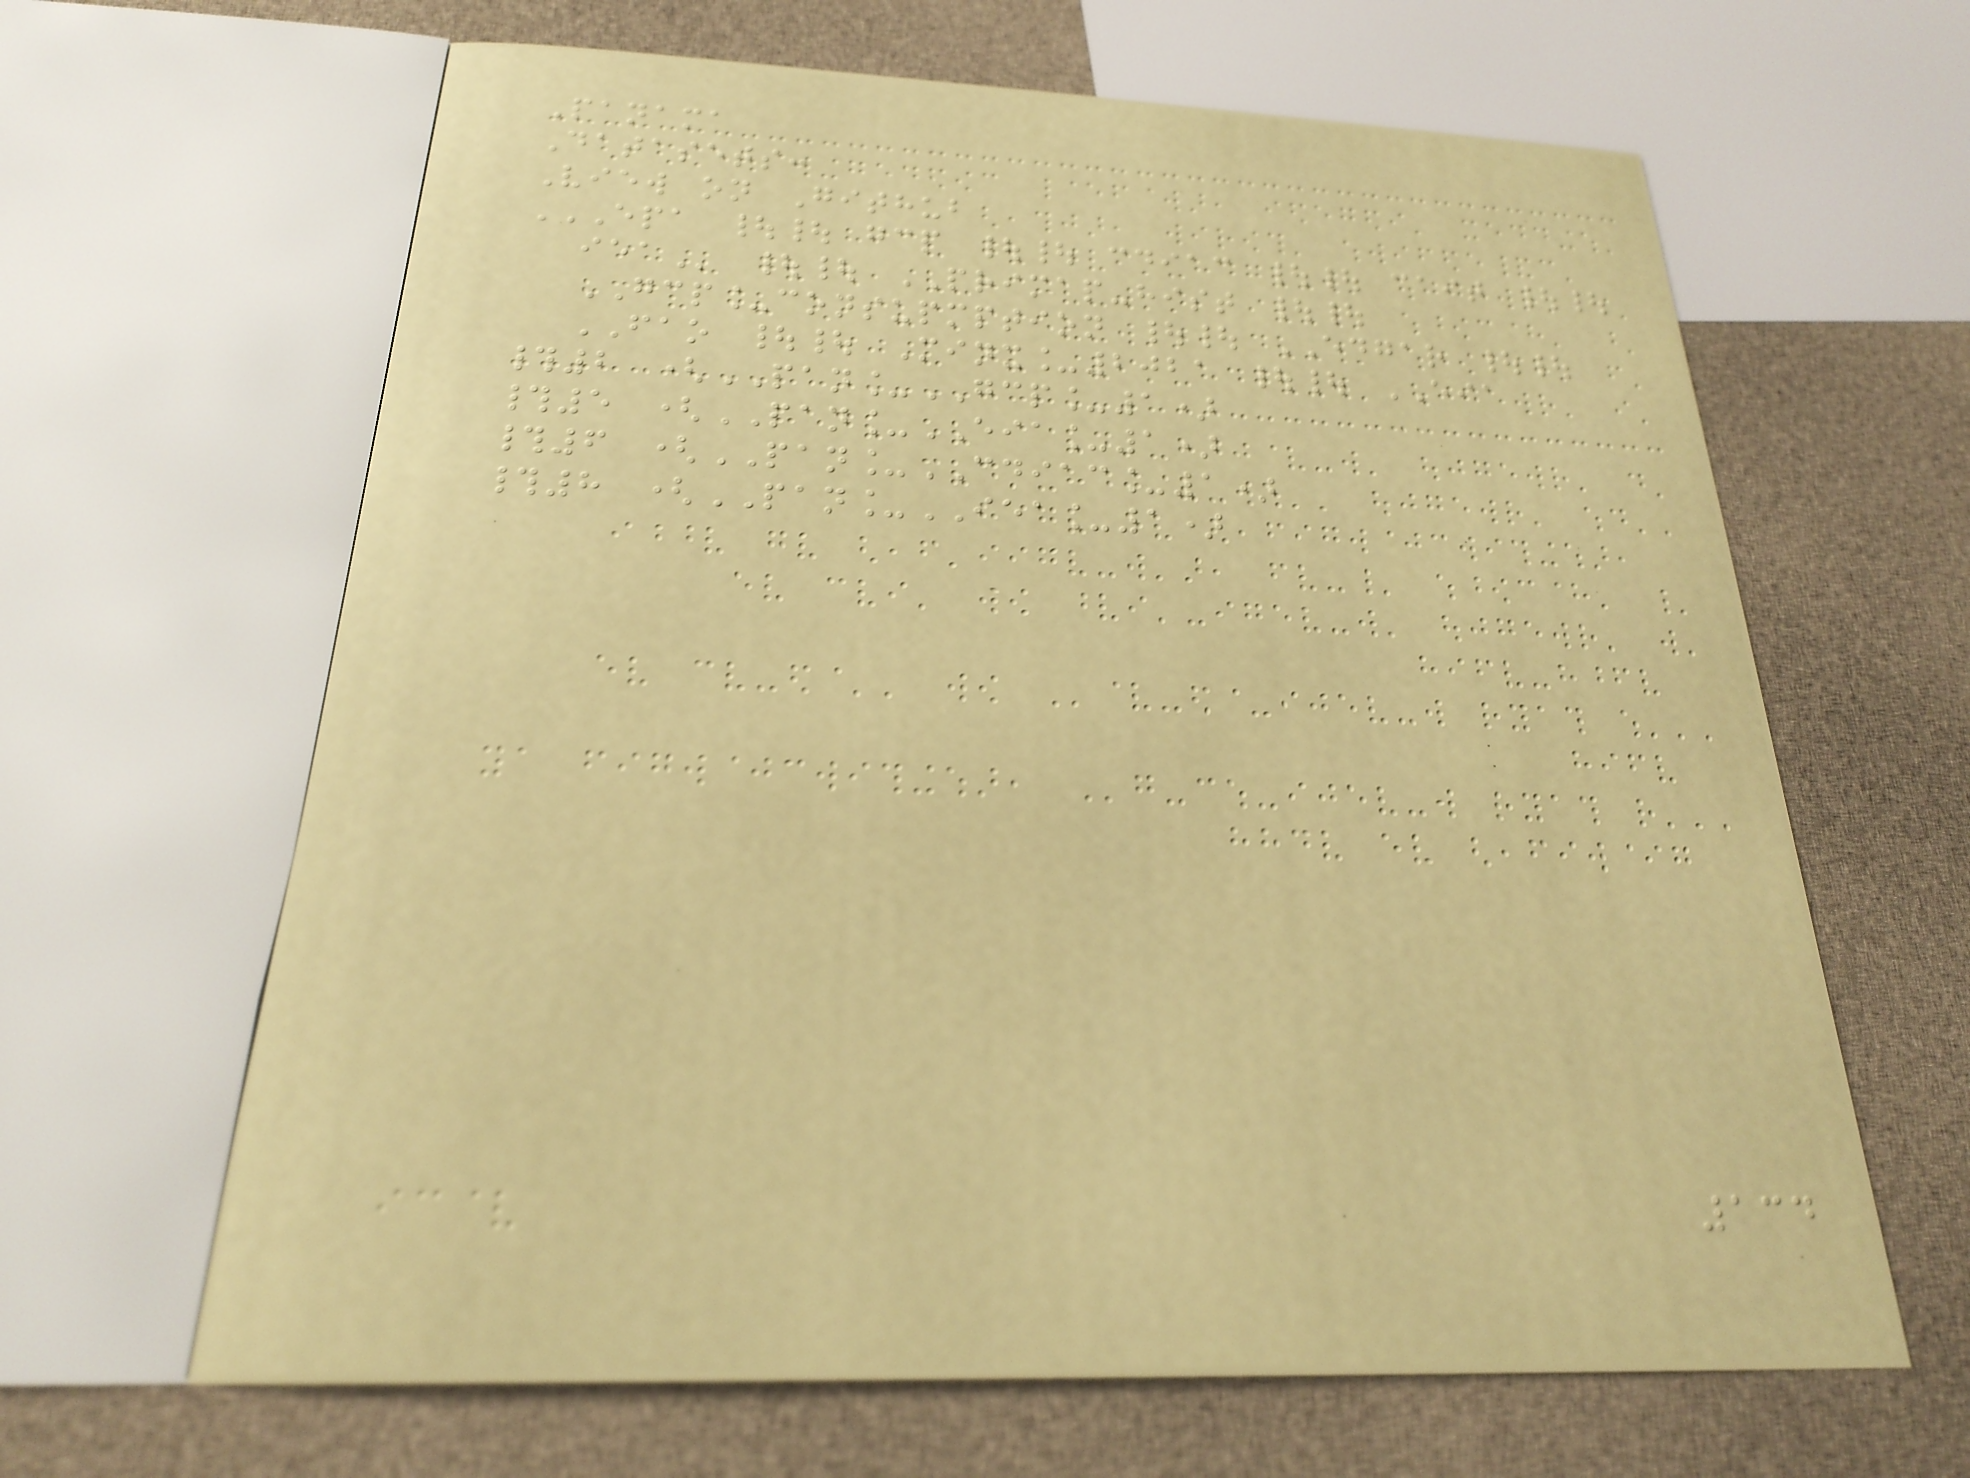Panama
Datasets:
View on Github
EPA || GCP || CDIAC || CAIT ||
IEA || PRIMAP-hist ||
GCP_consupmption || EDGAR ||
FAO || Minx_2021 || EIA
#2 (PAN_GCP_1)
#5 (PAN_EIA_1)
#6 (PAN_CDIAC_1)
#8 (PAN_IEA_1)
134
